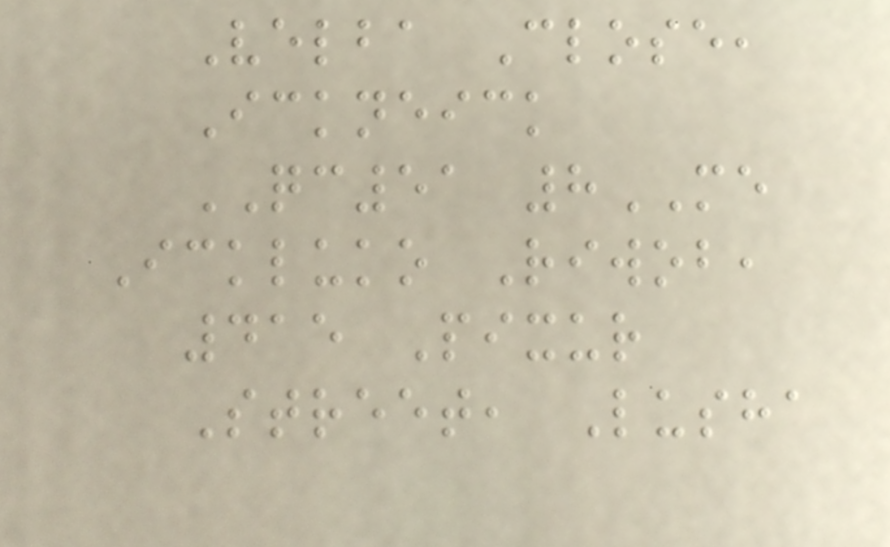Velba Close,
Ickneick
QC51 8ME
Ickluko Riwob,
415 Pixur
Street, Lusha
